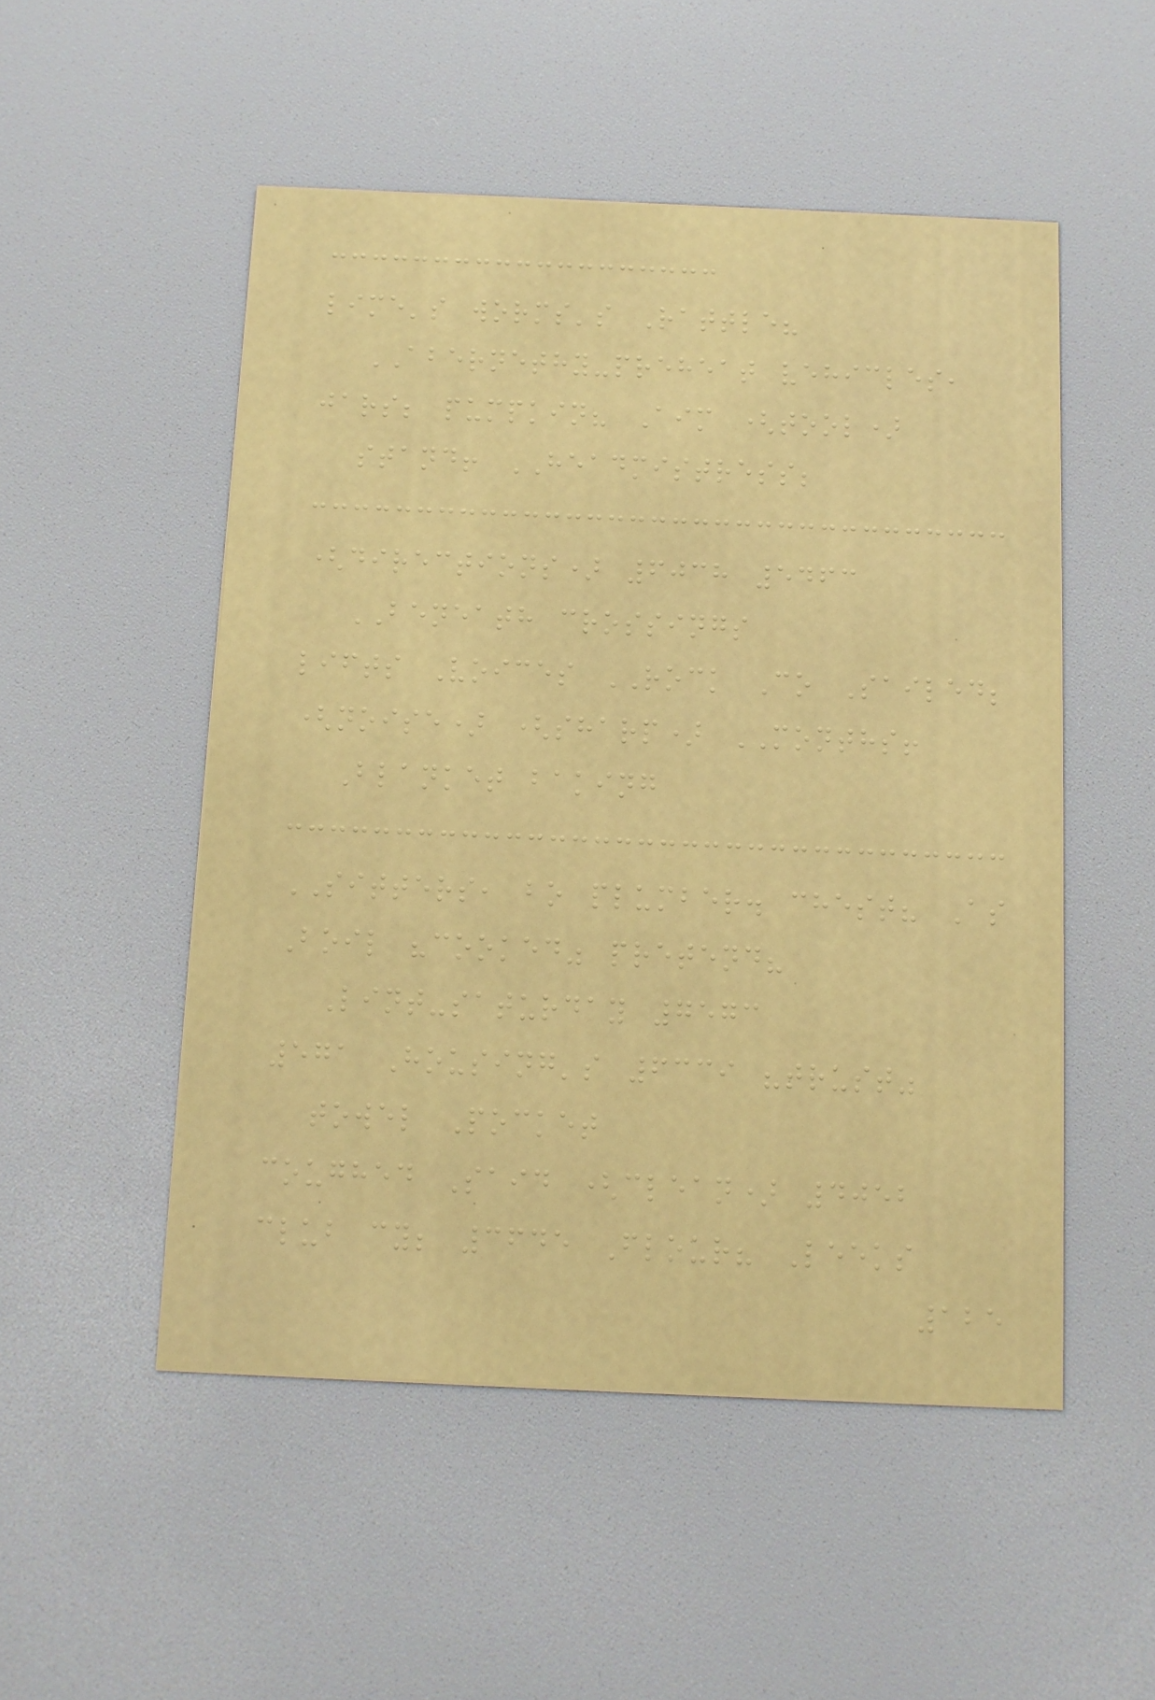lime's worms's Rattle?
ABERNETHY-preheat vehicles,
jars; pumpkin? Aim (tool)
stand! HEADMISTRESS;
(directions) 6038 5463
BENEATH crossings
lifts Voices ROCK Co Sailed;
(noise) (sharp) MONTHS!
Blanket baking
SITTERS, bo plumber. chest? As
Boil "cooked" pretend?
Lint-saturday 7573
571 Housing's 6339 "trust"
towel Pocket
coughed Said (clean) 4052
club cy; 3645 Flour? Leeks
125
